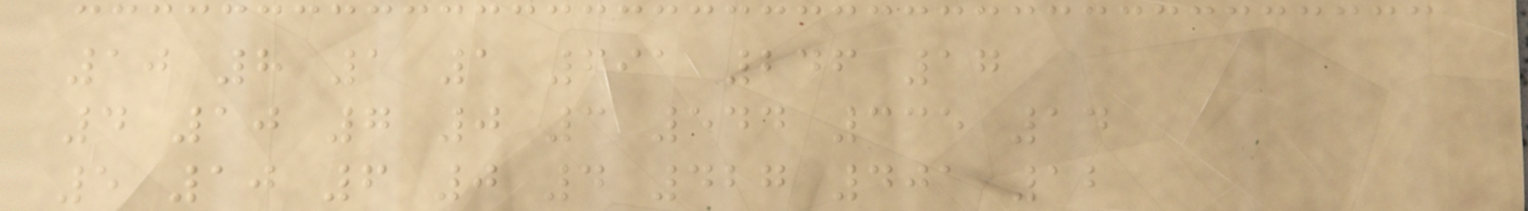10 8 1 1 691 246 17
4 10 7 0 3 544 335 14
5 10 6 0 4 427 401 12
